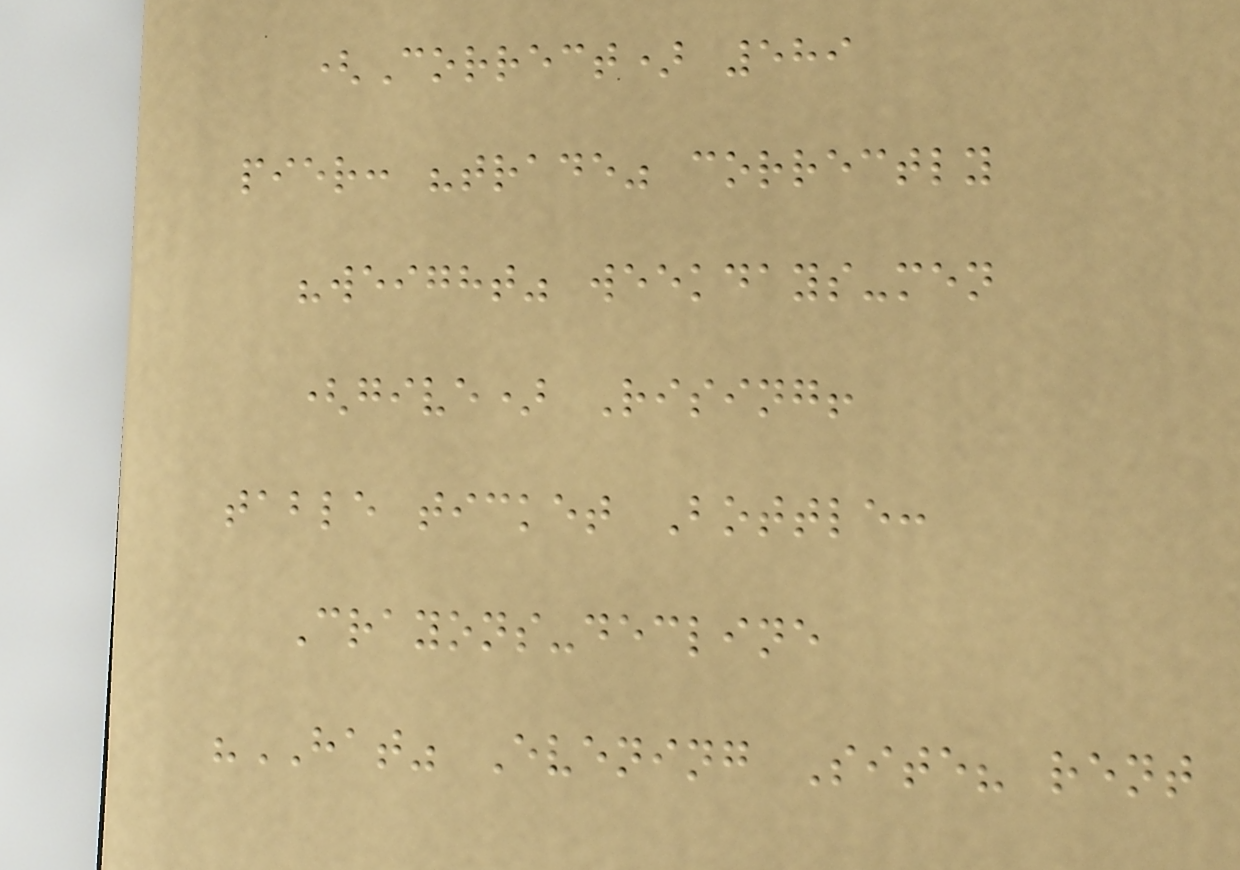(Correct) 589
pier: "trade" correctly
"weight" weekdays-men
(give) Rising!
table ticket Bottle:
Crayons-decline
"HAT" Evening Site? rent
